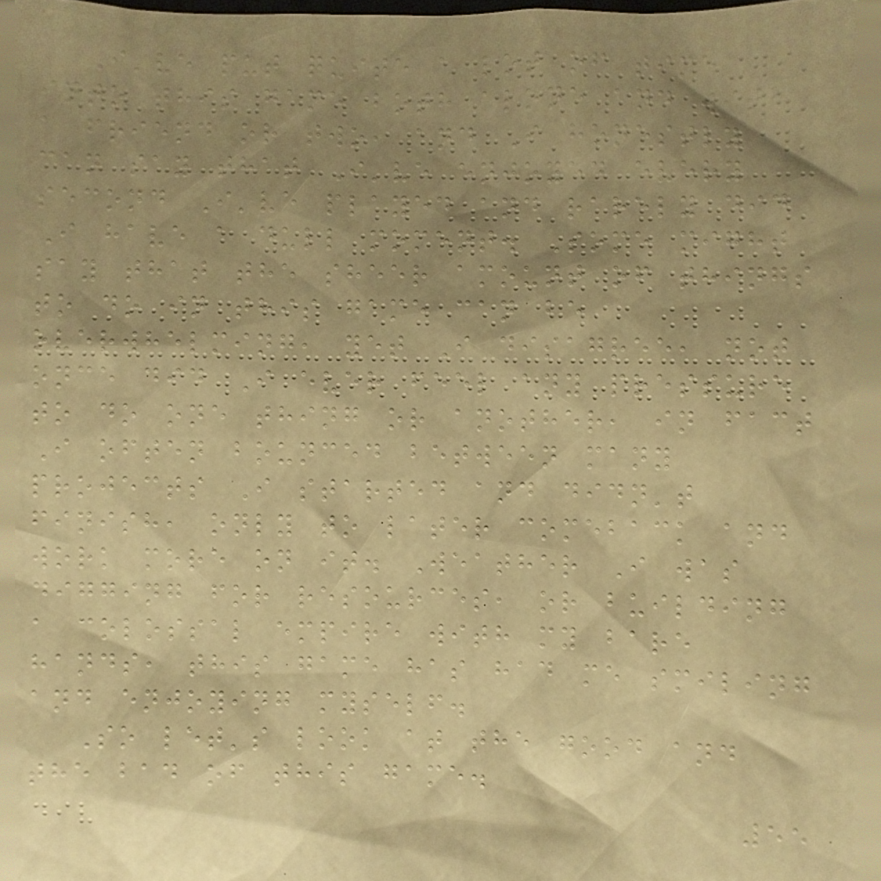I've put quite a lot of time
into this game both alone and with
a friend or two, and I honestly
can say that I've enjoyed every
second I've played and rarely did
I have a dull moment. Some might
say that the sheer amount of things
to do in this game can be
overwhelming, yet I disagree, not
once did I ever feel any pressure
to do one thing or another, in fact
I often bounced between many
projects I started and didn't
finish, only to later comeback and
work more on it. Weather I was
digging for resources, or building
a colossal empire with my bare
hands, this game has had me smiling
and enjoying myself.
So let's look at the good and
the bad of this game.
55
